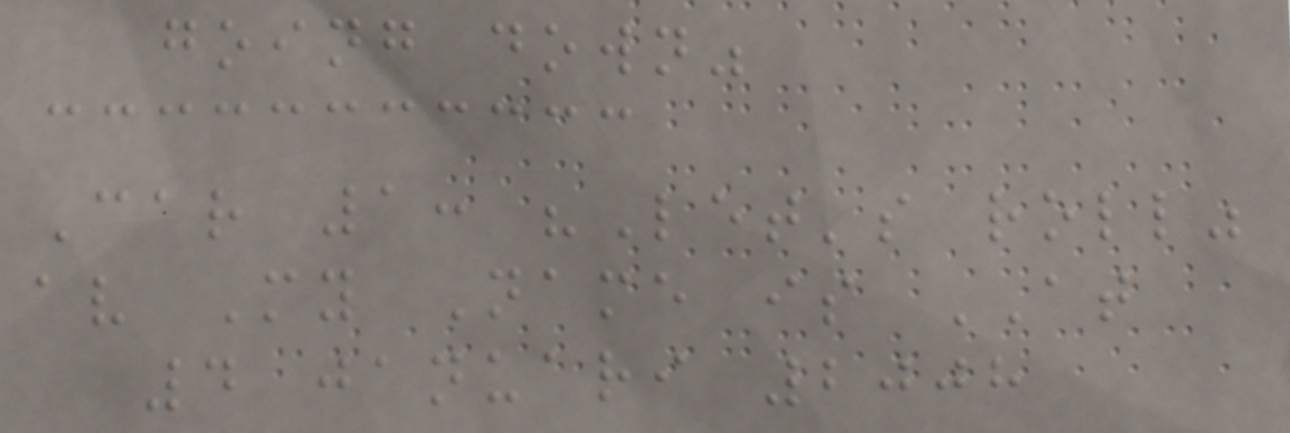going down"
Car 1: "Let's roll"
av My Name is AT
4 januari 2008
